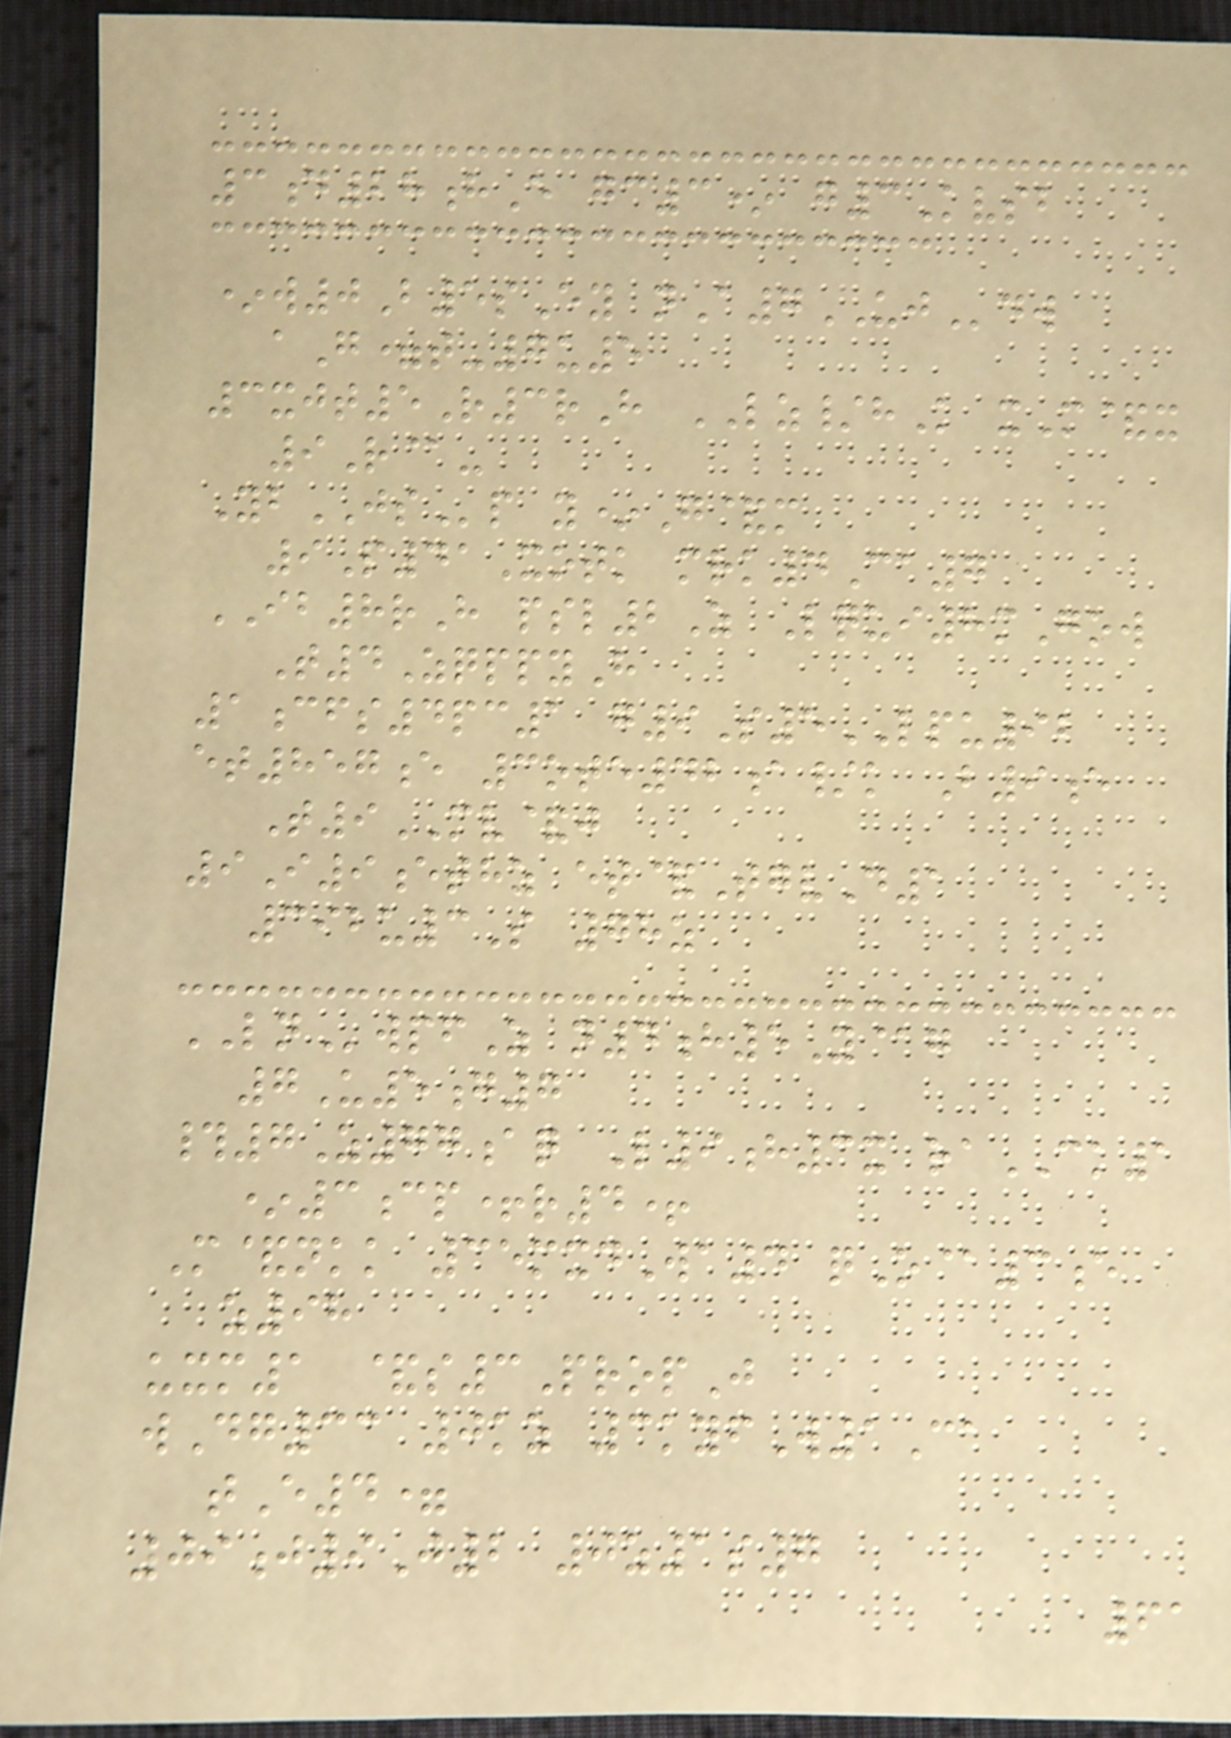3d28hE gc3* g3Kvsb
*w0B5sEy nA7UJdw
aG=t-7u5
3xjt5R3rH LZ/hK xM&x
9R@-
YbJSp y*G&m
9P41Xotk mrk4Ca7
IB8rH psl2Z Lqui8mGow
T4ZqppyH
1cfs4pc1 g9S5LPU92
et857e 3ote42a/k B9e
T9MV&j
9I9ethz et&TgvD1
392u3S 78z
LNwpfZ n4h5Y@g
7U5g7
#7Z77aq L9h3x raCK1
*3cp+r4+
M&nkk 35mxdWa4 qO@3e
z98
uxm1 &s3PropJ
wDg33 0kz 3kyfW1Ca
tE4=
09j9J2 0z1s7
61
